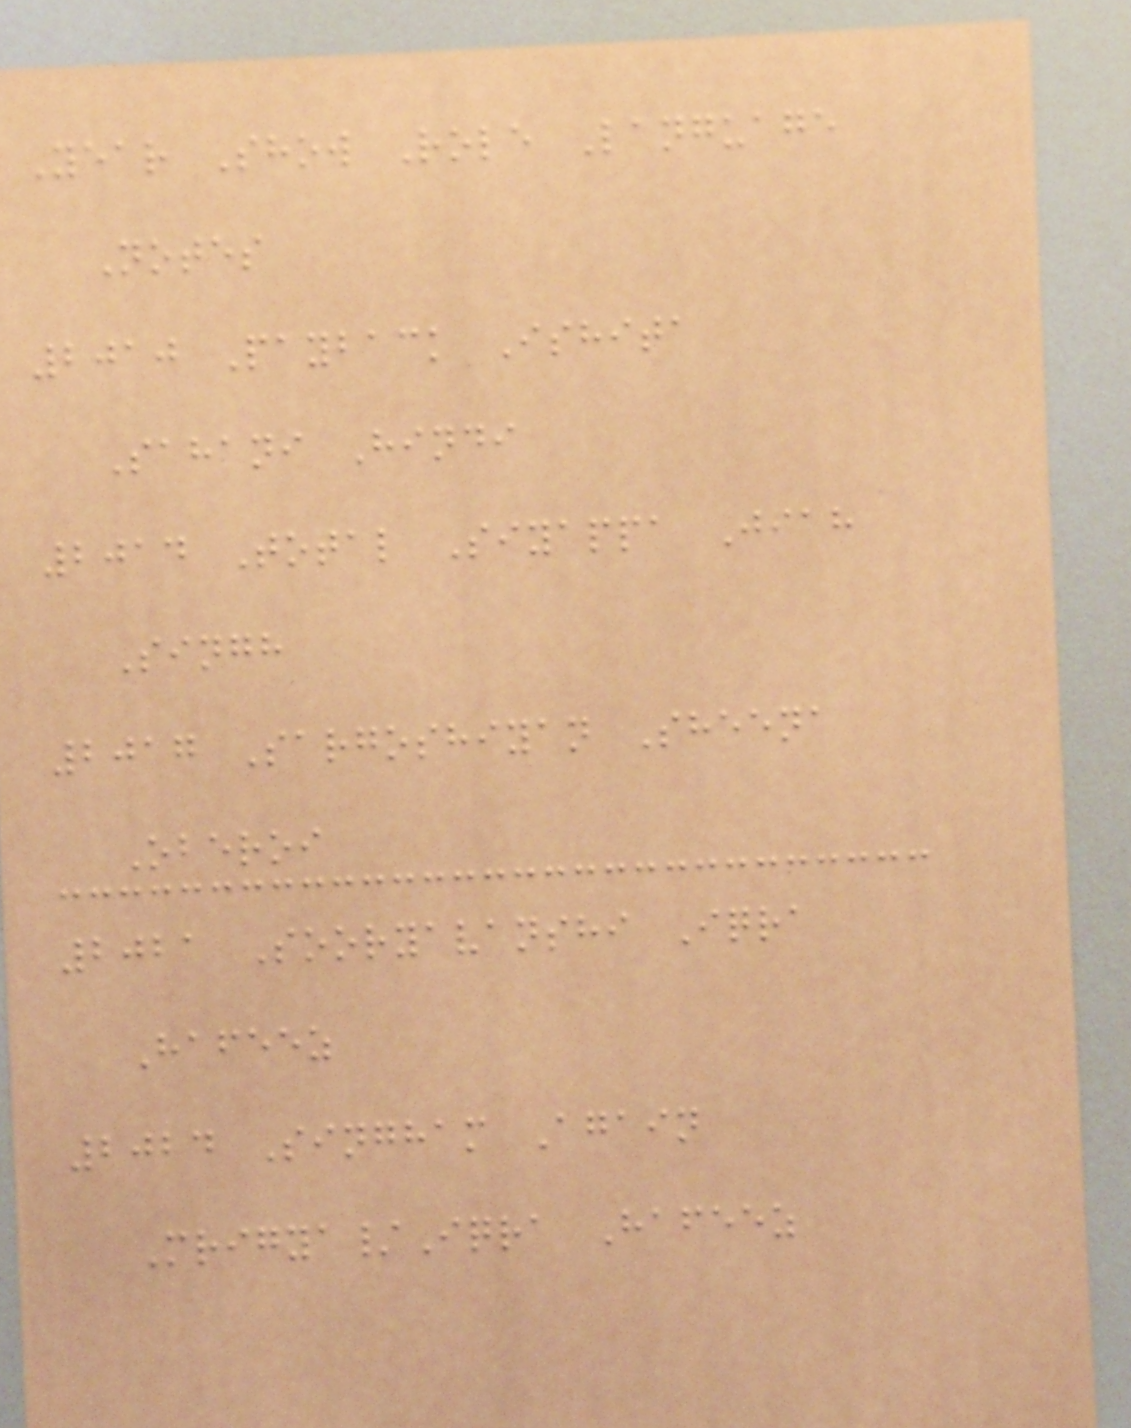Year Show Role Language
Notes
2010 Payback Ishita
Sahani Hindi
2014 Total Siyappa Jiah
Singh
2017 Sargoshiyan Sheena
Oberoi
2021 Sooryavanshi Iqra
Hafeez
2024 Singham Again
Mrigya/Iqra Hafeez
